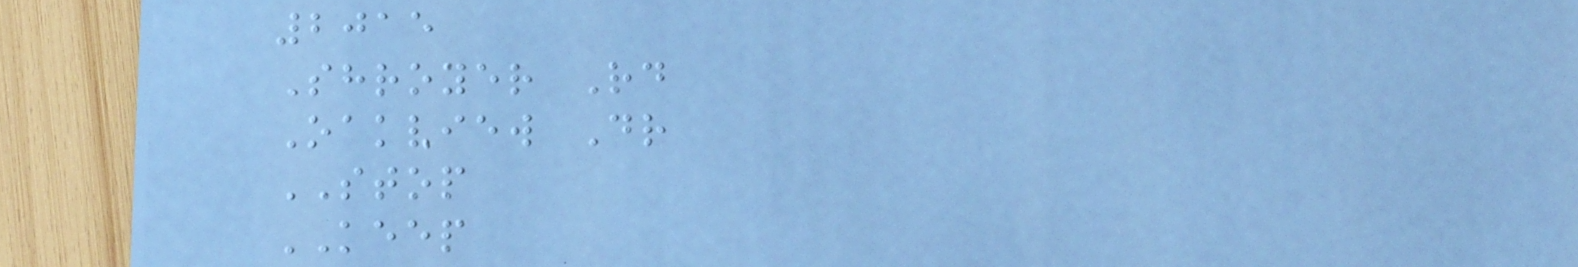2015
Shroyer Rd
Oakview Dr
STOP
KEEP
